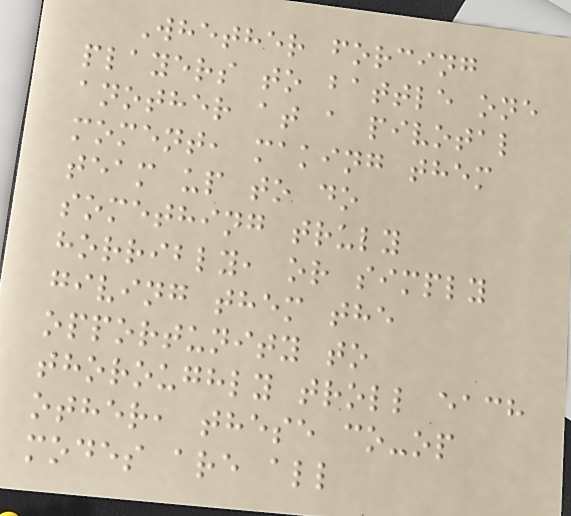Whether forcing
players to battle one
another at a pivotal
moment, making them
team up to do
something truly
horribly, or simply
giving them the
opportunity to
thoroughly troll each
other, these co-op
modes are all
